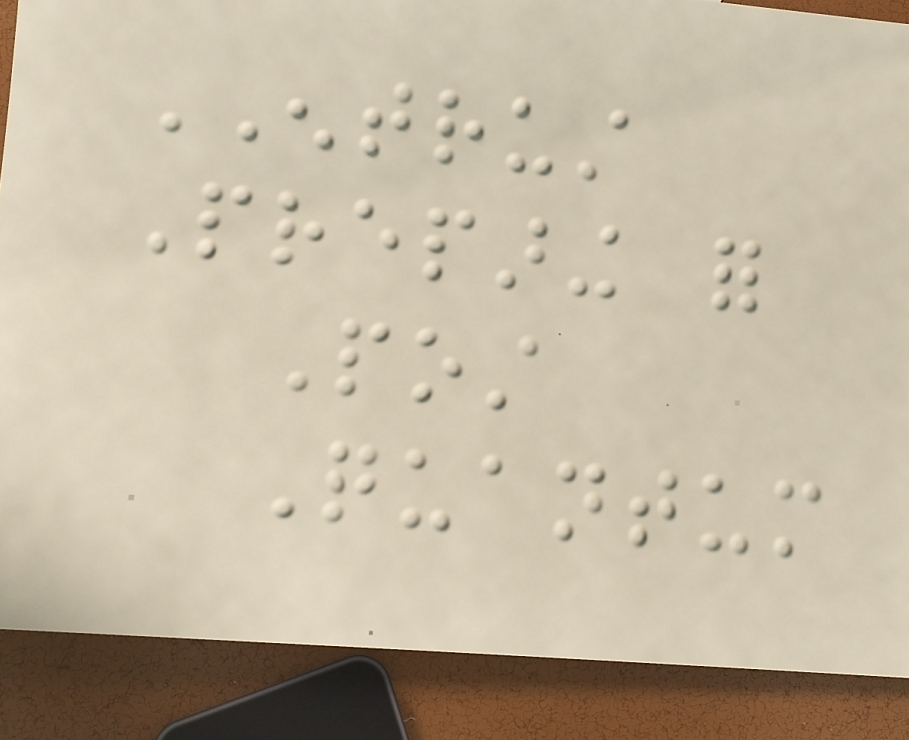ENTRUST
Preparing for
Post
Quantum
